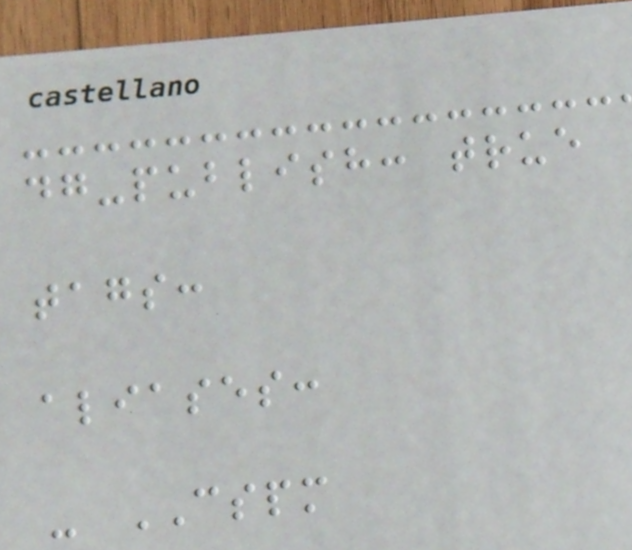dg-publish: true
tags:
aliases:
- CSPM
